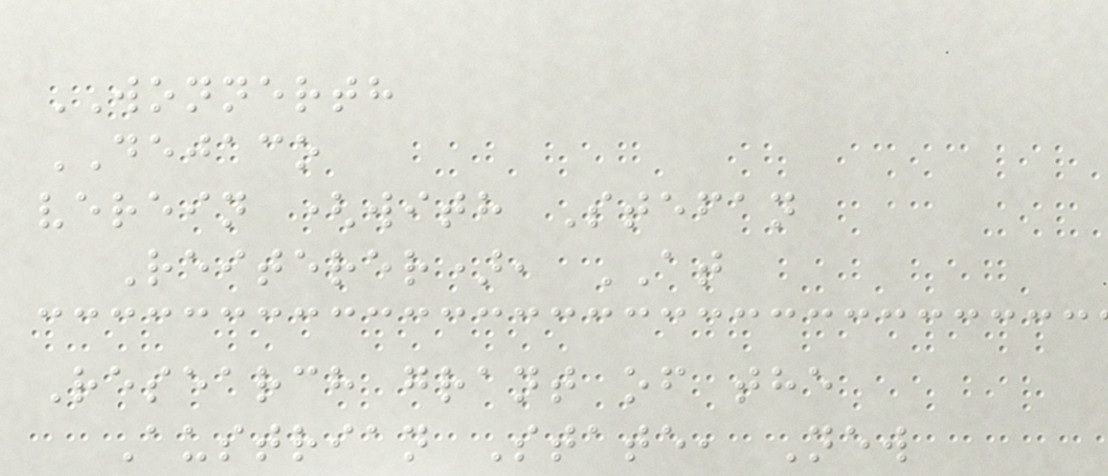WONNERTH
DEJACO
verein (with Stefan
Reiterer), AT
Research grant of the
Austrian State, New
